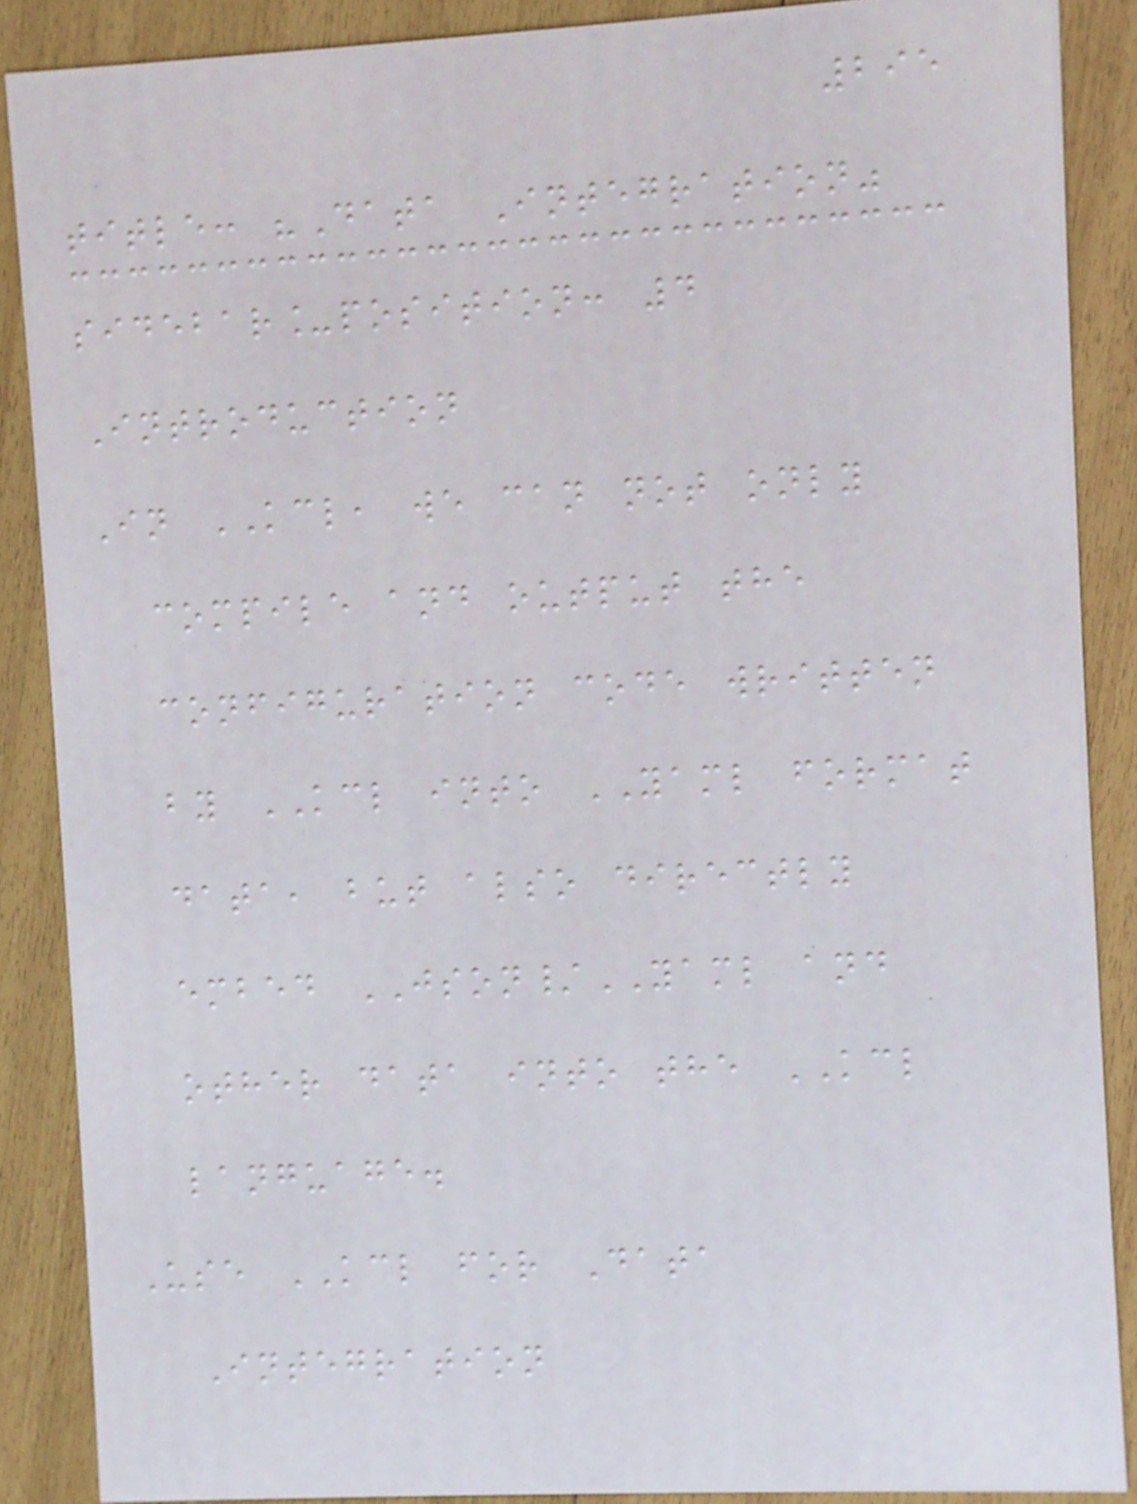295
title: "Data Integration"
sidebar_position: 4
Introduction
In KCL, we can not only
compile and output the
configuration code written
by KCL into YAML format
data, but also directly
embed JSON/YAML and
other data into the KCL
language.
Use KCL for Data
Integration
